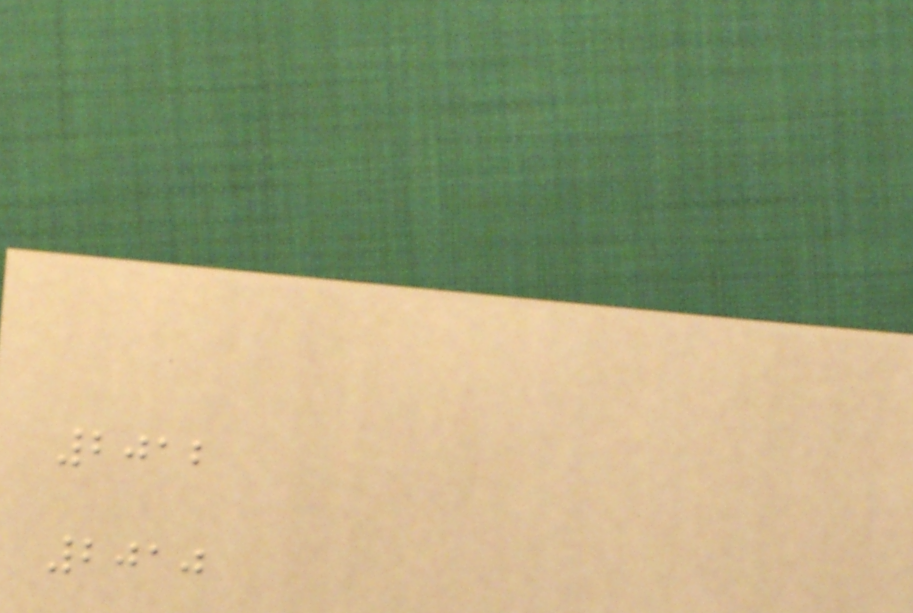2012
2010
